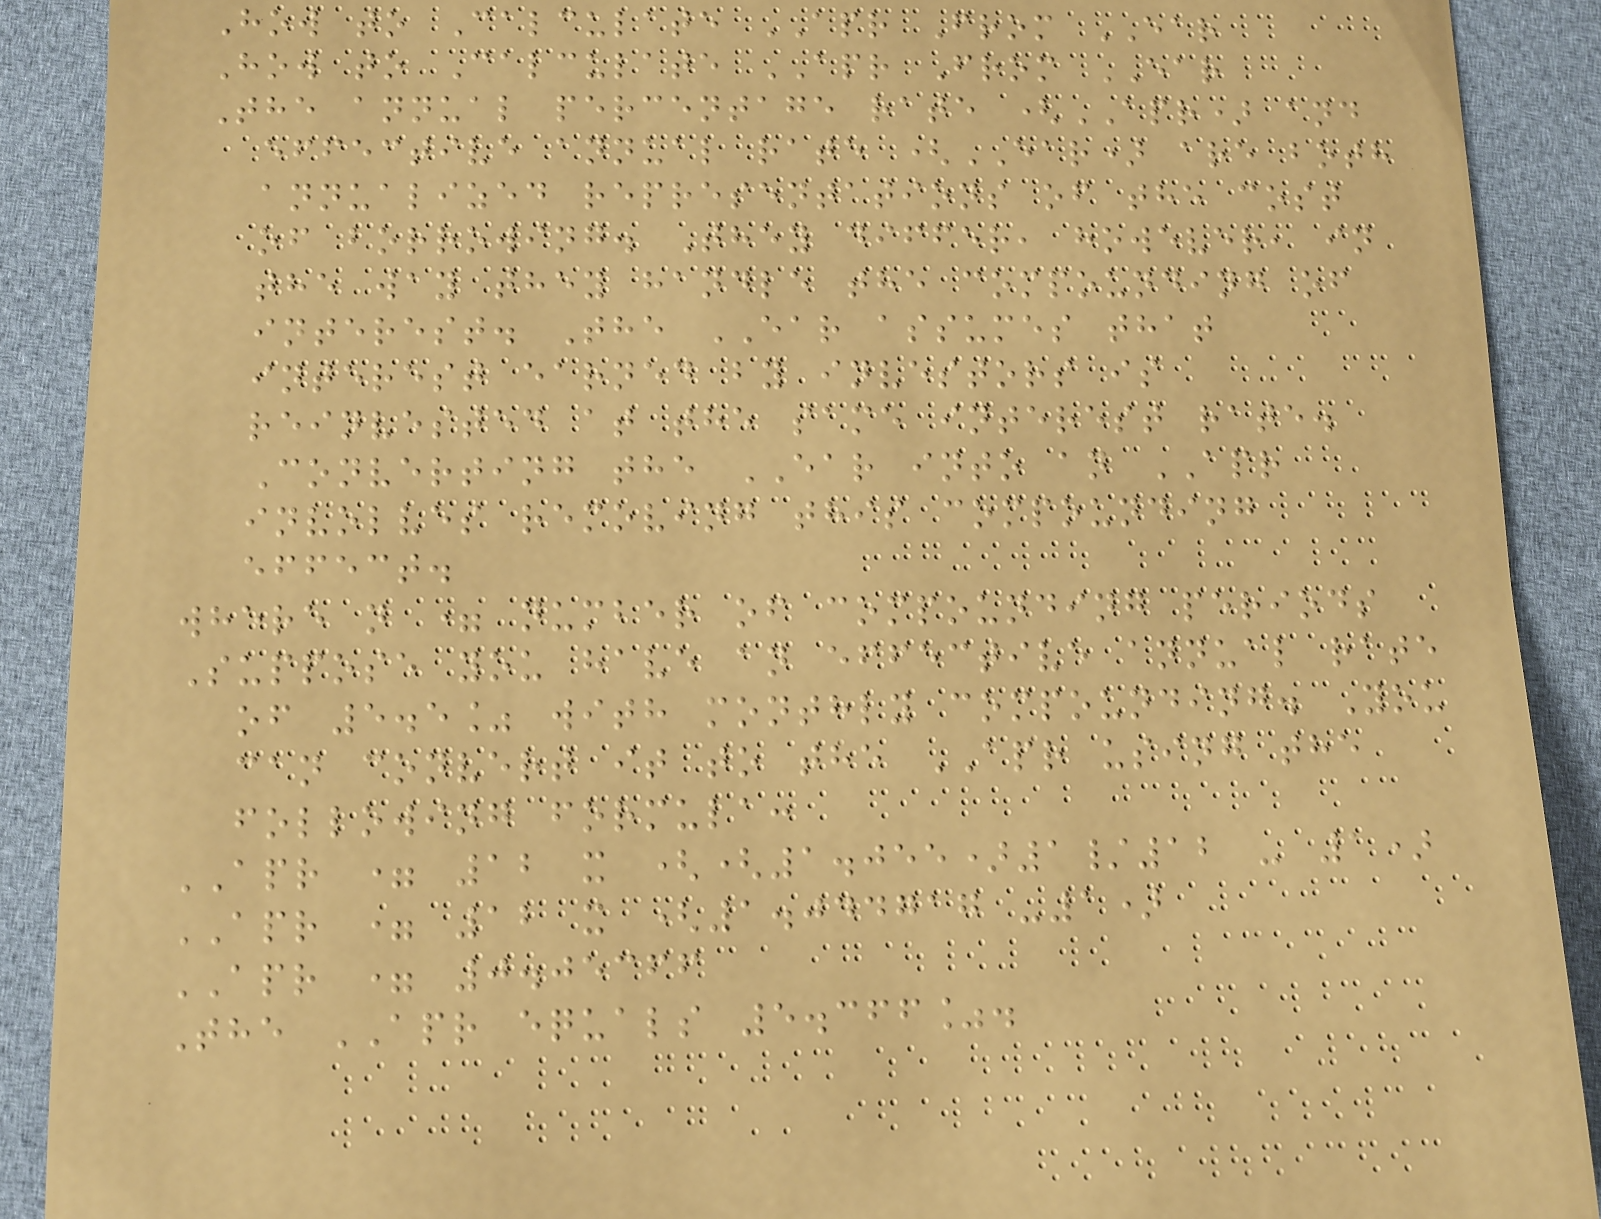How to Calculate APR From EAR
How to Calculate APR From EAR
The annual percentage rate (APR) and
effective annual rate (EAR) are both
annualized representations of the cost
of borrowing. They differ, however, in
the way they handle the compounding of
interest. The EAR assumes that
interest earned by investors is
reinvested at the same interest rate.
Converting the EAR into an APR
involves removing this compounding
effect.
where n = number of compounding periods
Suppose you have an effective annual rate
of 5.5% with monthly compounding. You
can convert it to the APR using the
following formula:
APR = 12 x ((1.055)1/12 - 1)
APR = 12 x (1.044717 -1)
APR = 0.05366
The APR equals 5.366%.
